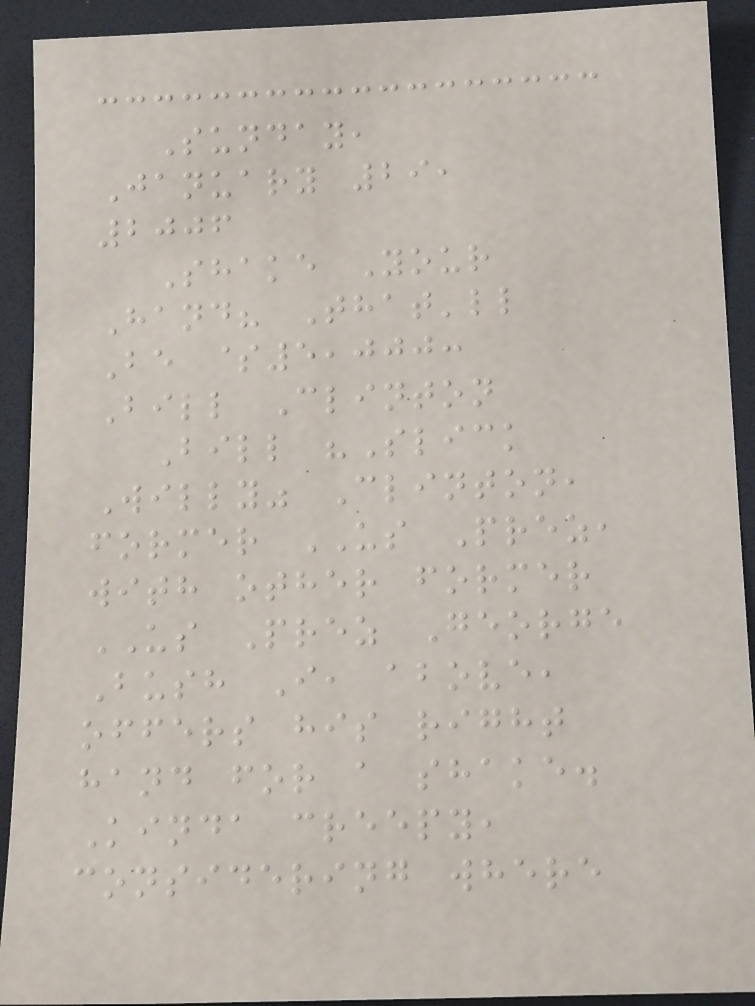Sunday,
January 29,
2006
Shake Your
Hand? That'll
Be $5,000:
Bill Clinton
Bill "Slick
Willy" Clinton,
former US Prez,
with other former
US Prez George
Bush I, above,
offers his right
hand for a shake.
Kinda creepy,
considering where
